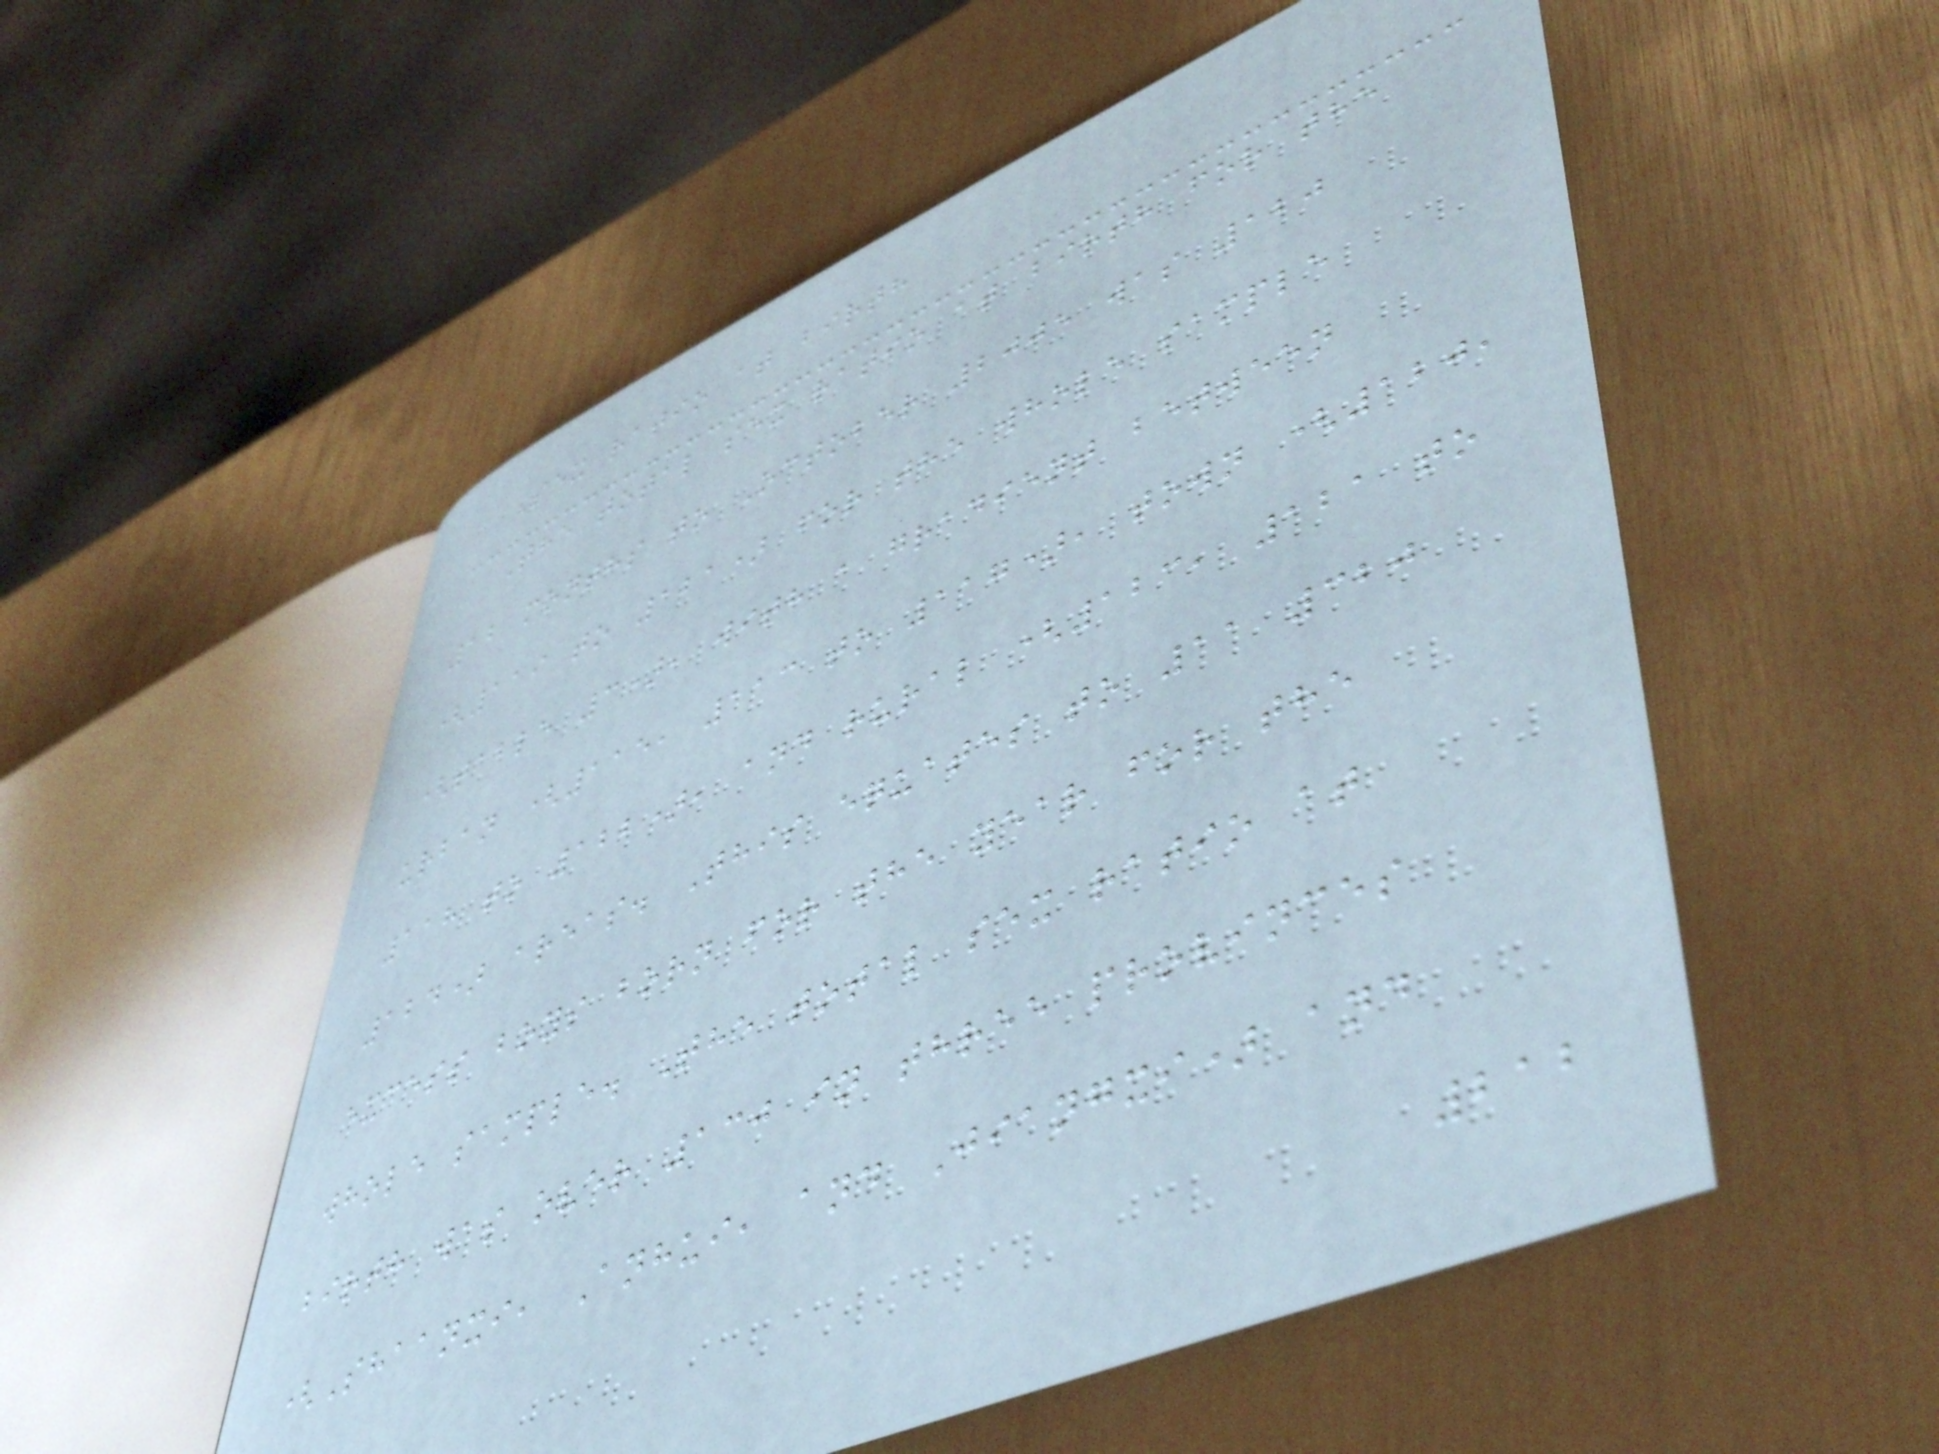Sex ratio at birth
The total sex ratio at birth for the
12 months to October 2005 was 120
(119 to 121) for the whole sample
(table 3), with a gradient between
urban (115, 113 to 117), town (120,
118 to 122), and rural (123, 121 to
124) areas. This equates to 11 320
excess boys born for the year for the
whole sample. The total sex ratio at
birth was over 130 in three provinces
(Shaanxi, Anhui, and Jiangxi) and
212
